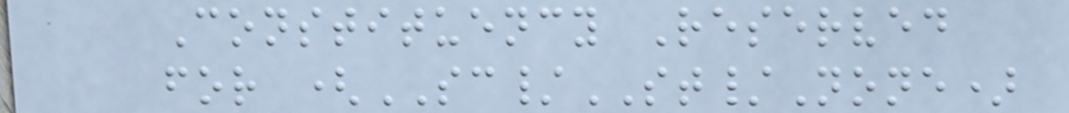Constituency Reserved
for (SC/ST/None)
